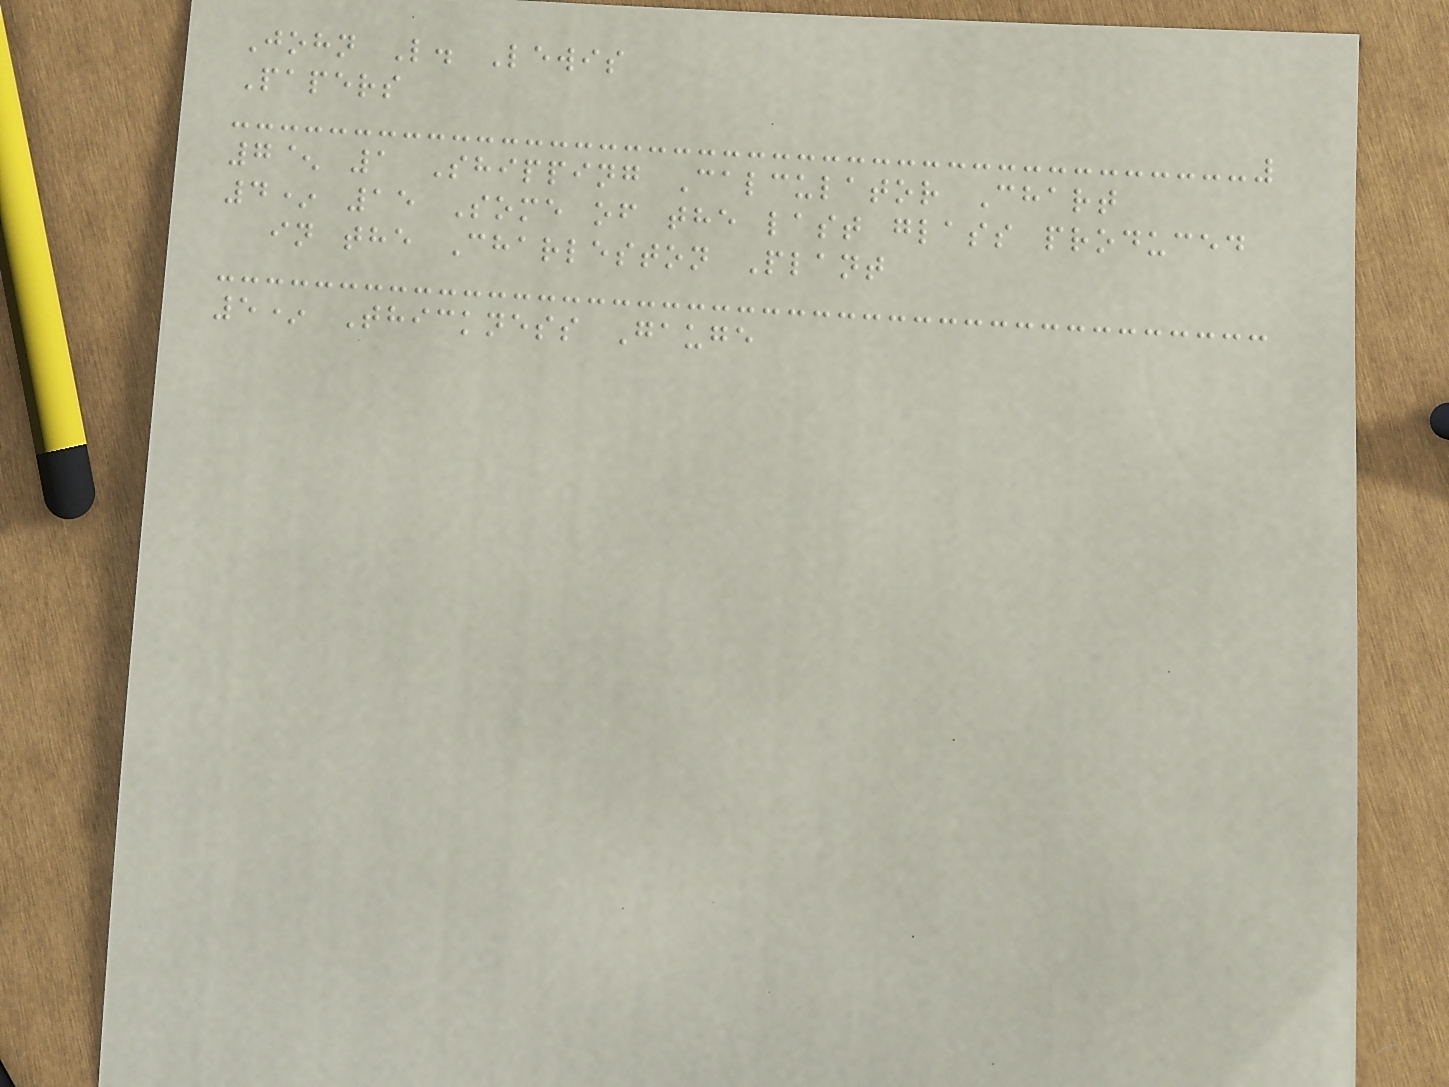John L. Lewis
Papers
7^ 1 Shipping Calculator Chart
4* 15 Some of the last glass produced
in the Charleston Plant
5* Thickness Gauge
